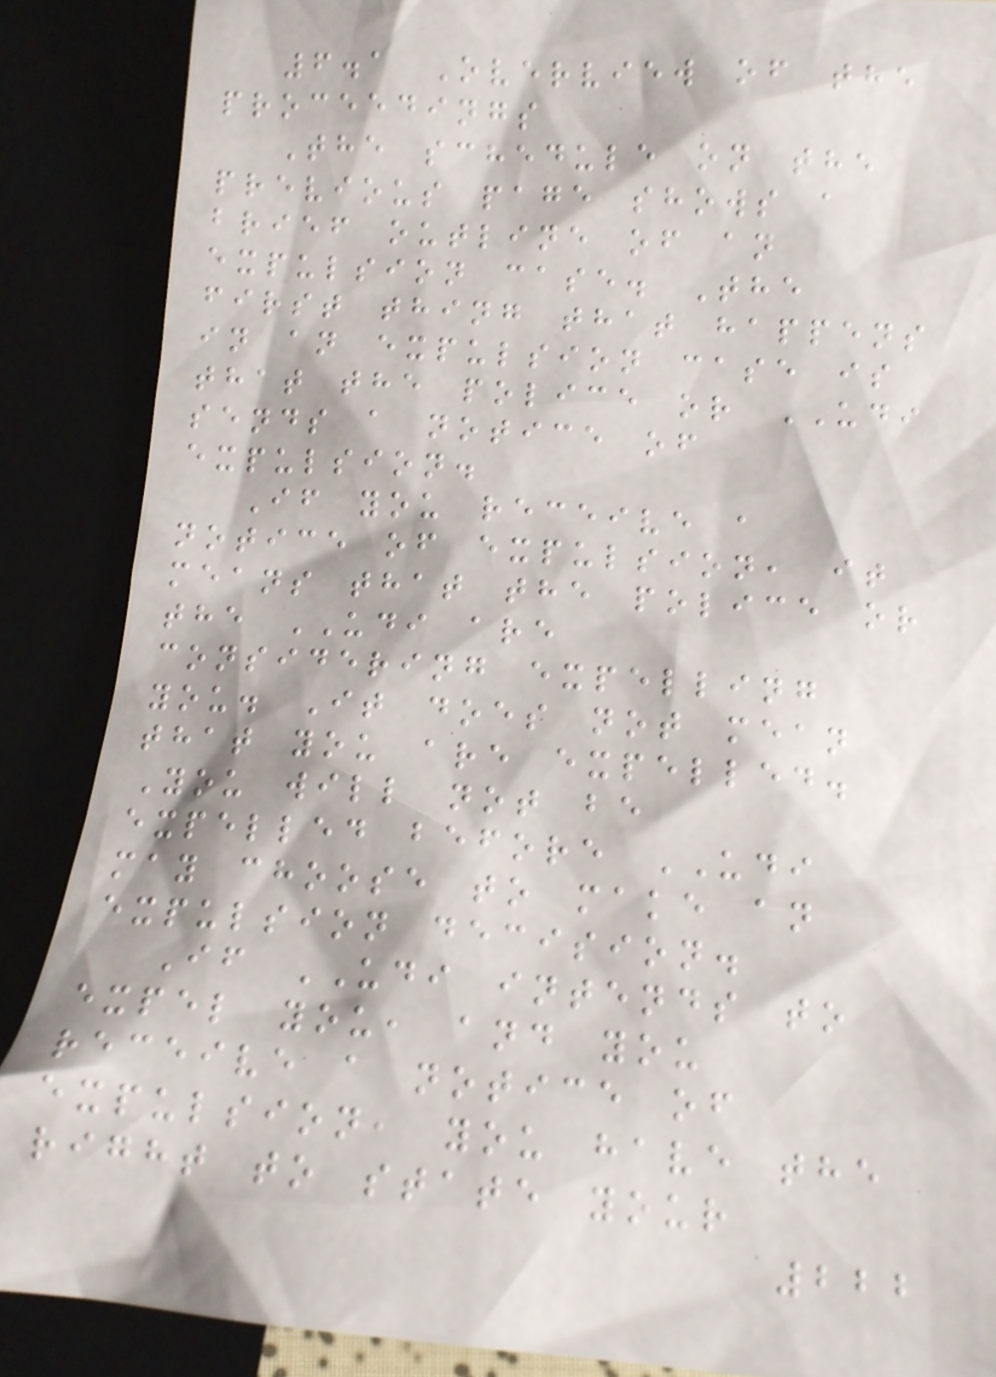6.1 Overview of the
proceedings
The schedule on the
previous page shows a
brief outline of an
expulsion case. The
first thing that happens
in an expulsion case is
that the police or UDI
sends a notice of
expulsion.
If you receive a
notice of expulsion, it
means that the police or
the UDI are
considering expelling
you. It does not mean
that you are expelled.
You will not be
expelled before UDI
may choose to make an
expulsion decision.
If UDI intends to
expel you, and you
receive a notice of
expulsion, you have the
right to state your
222
